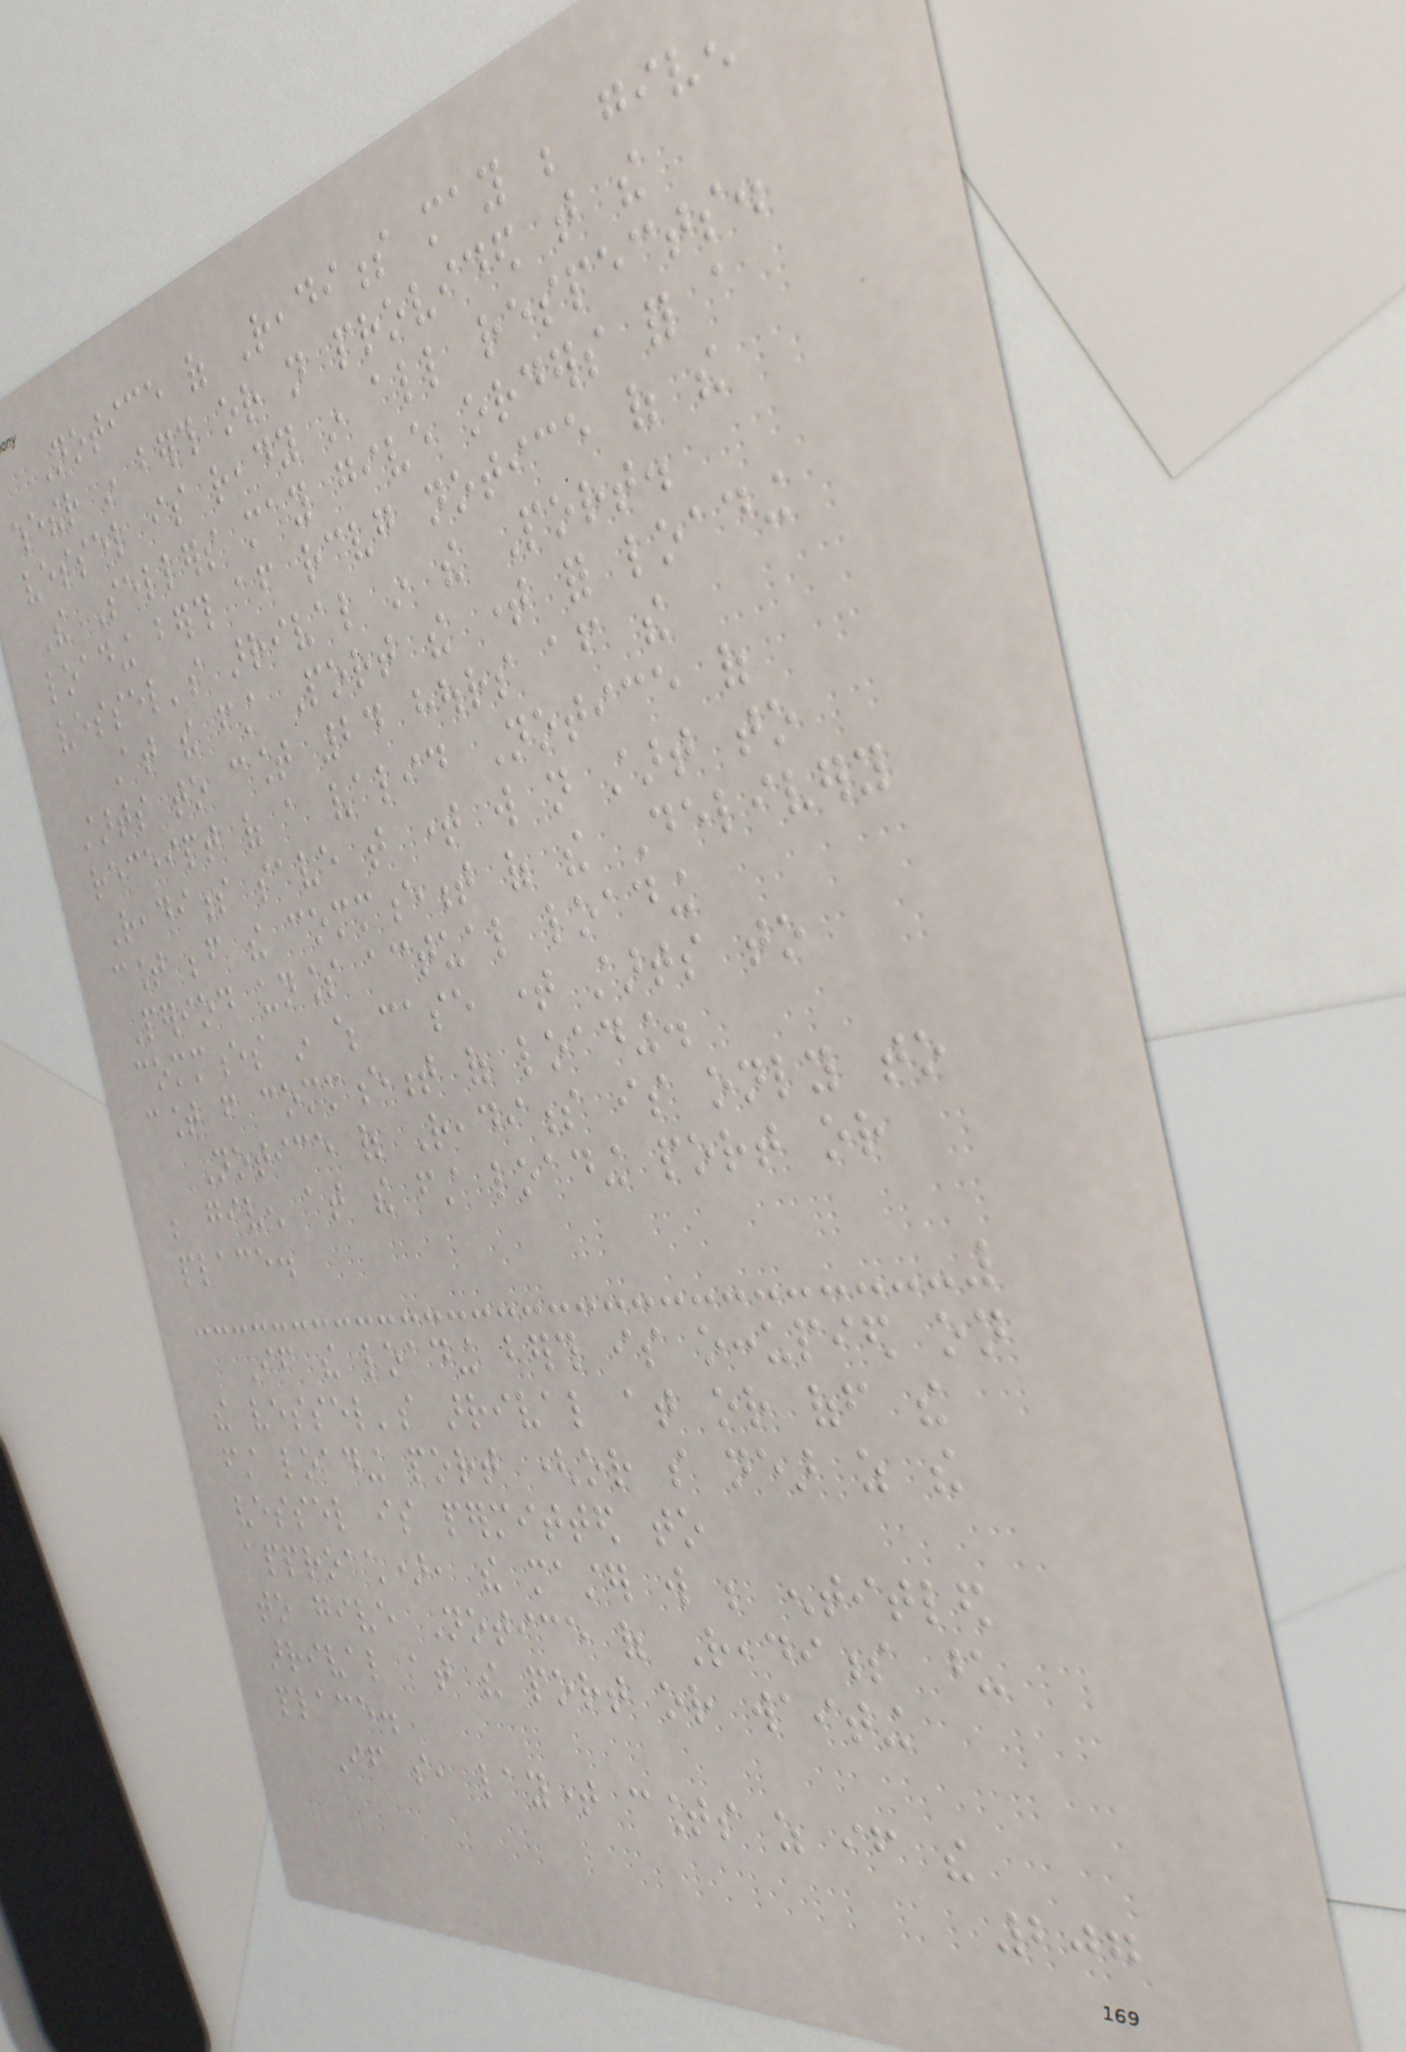Notice of Readiness may be given
whether in berth or not provided that the
vessel is ready in all respects.
The Sellers may give orders for a
loading berth after receiving notice of the
vessel's arrival in the Port.
At the first Port the time for loading
starts to count 24 hours after the
receipt of a valid Notice of
Readiness save that time will not start to
count before the commencement of the Delivery
Period unless actual loading
commences in which case time starts to
count from commencement of loading.
Notice of Readiness is only to
be given at the first loading port or
place.
If the loading berth is occupied on
the vessel's arrival at or off the
first loading port (or so near as the
vessel is permitted to
approach), the master will be entitled
to give Notice of Readiness upon
arrival at the port or waiting
place.
If so, laytime counts as if the
207
